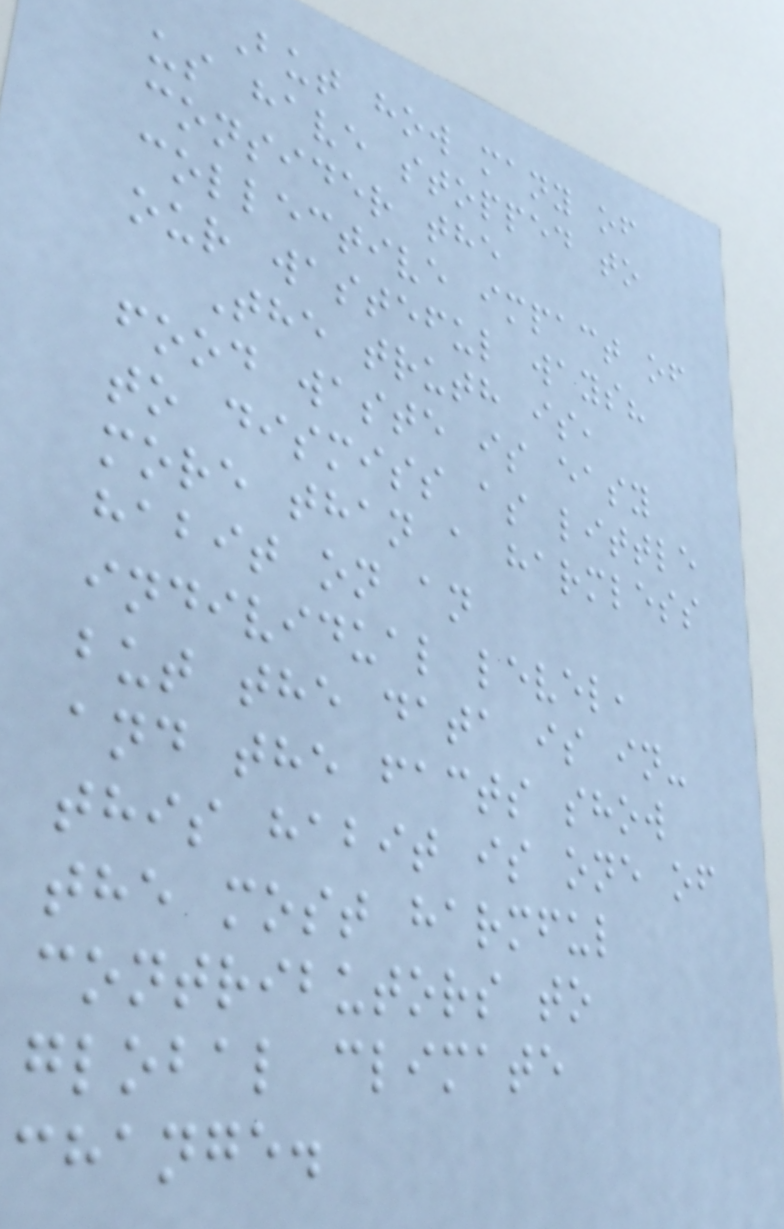But how many of
us have stopped to
consider the
collective impact of
our wasteful ways?
The truth is,
food waste is easy
to dismiss as little
more than a harmless
habit on an
individual level,
but the data is in-
and the facts show
this habit is one of
the most harmful
contributors to
global climate
change.
